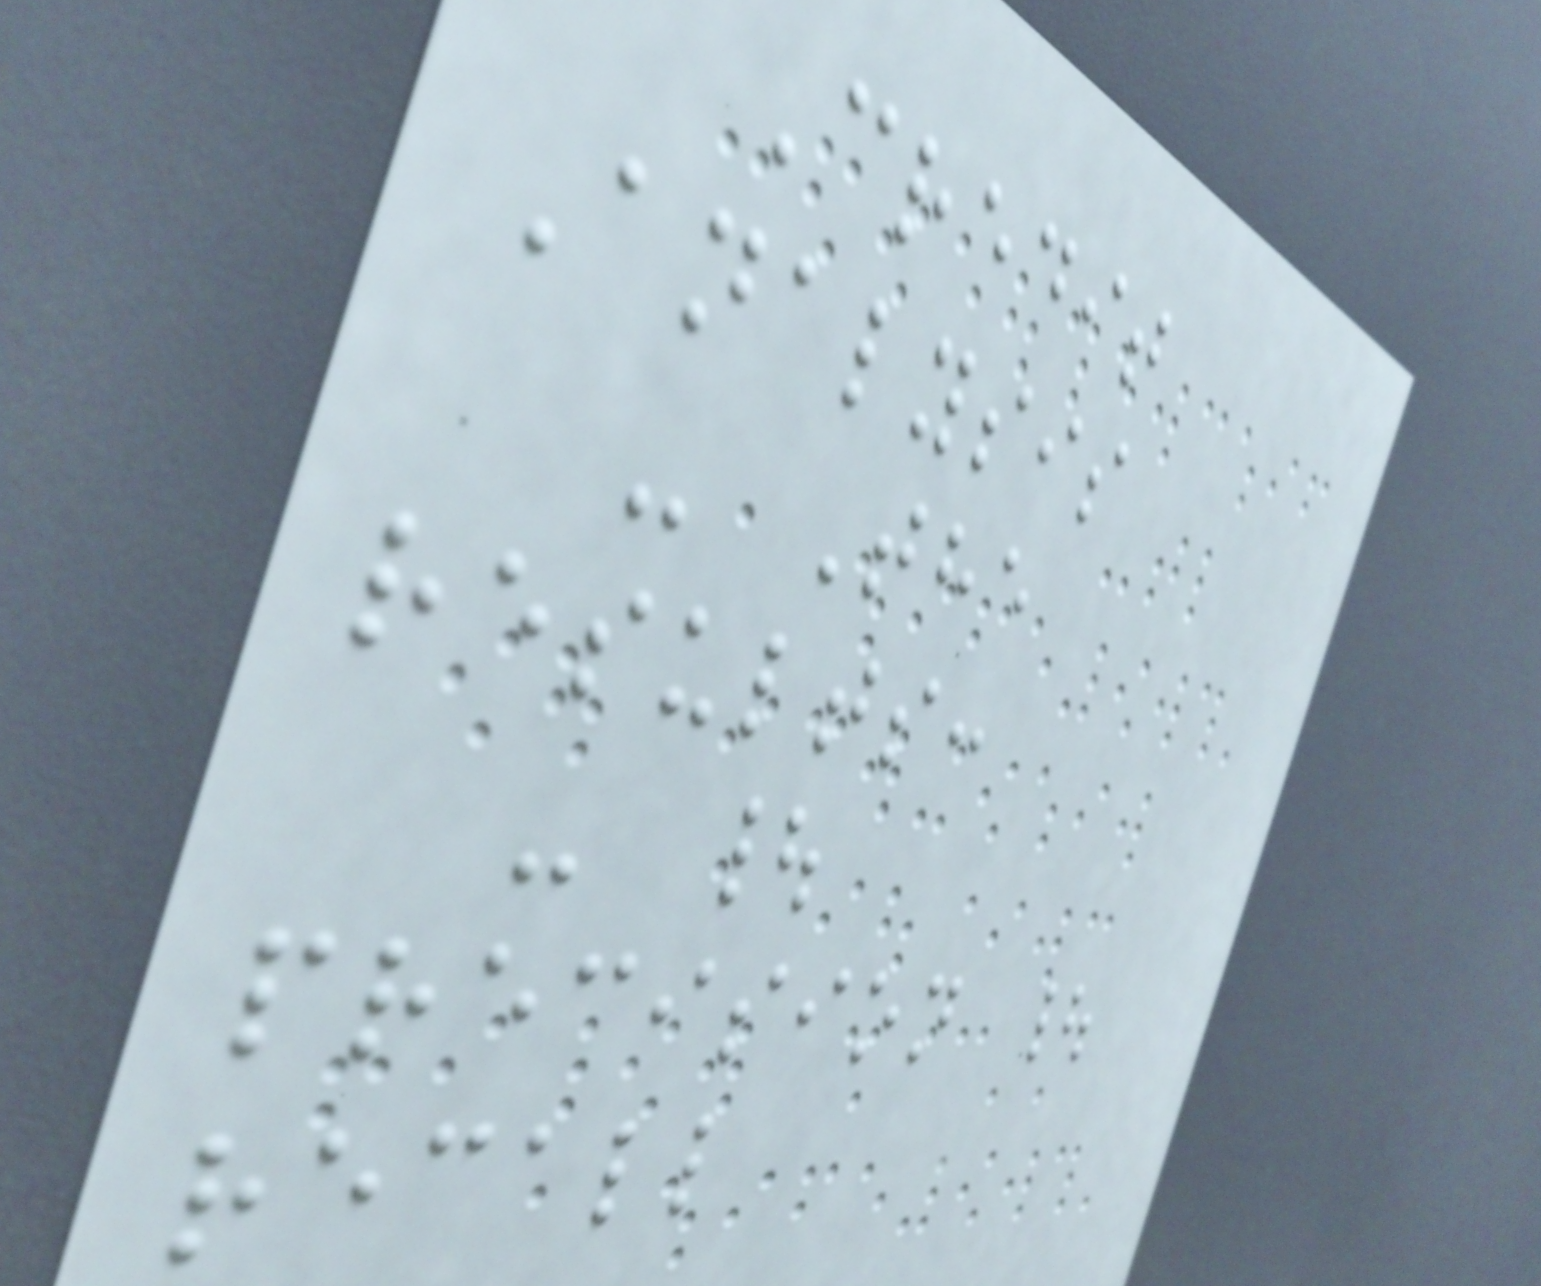Credit
Analysis
- The
results:
- |
precision |
recall
